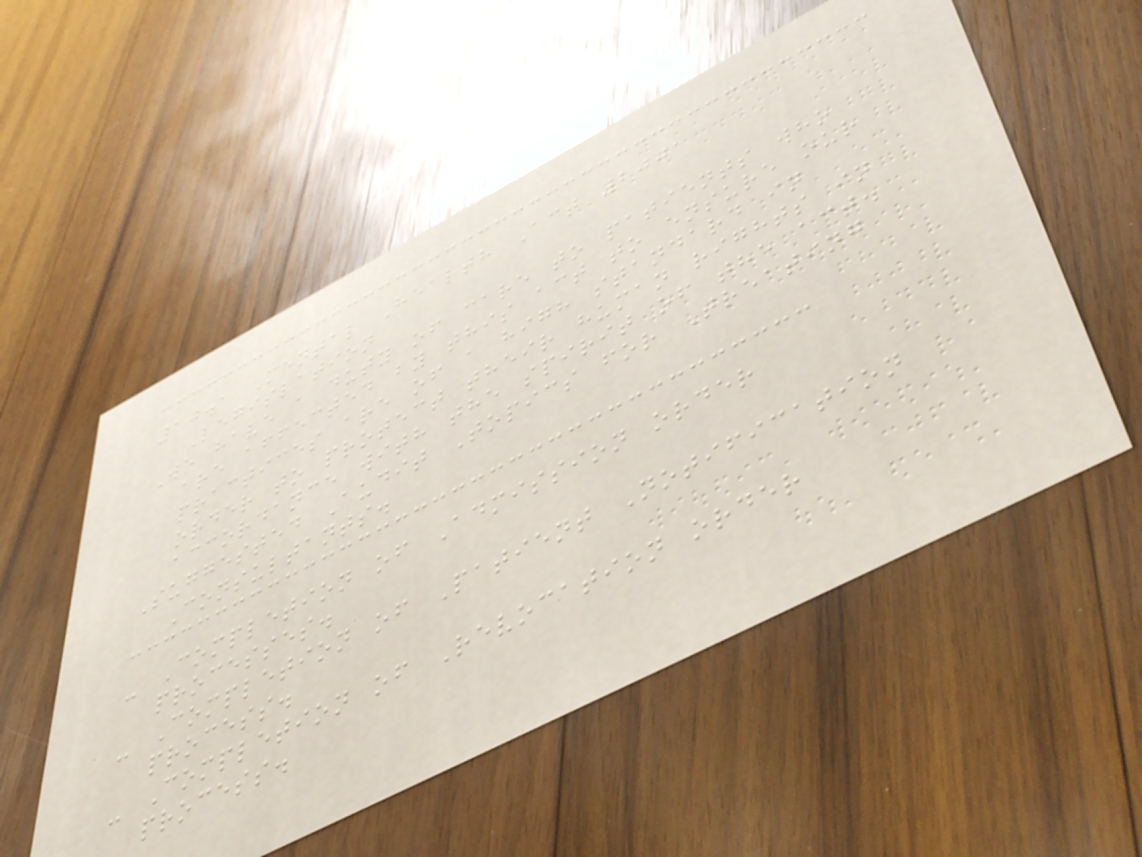10.1 Mental Health Act 2001
Legislation
We have a duty of care to patients who
are affected by this act to ensure our
practices are of a high standard in
order to protect their human rights in
accordance with the spirit of the act.
Suggested Audit Topics for Treating
Consultants.
- Completion of Admission order
processes.
- Completion of Patient Notification
process.
- Completion of Revocation order
process.
